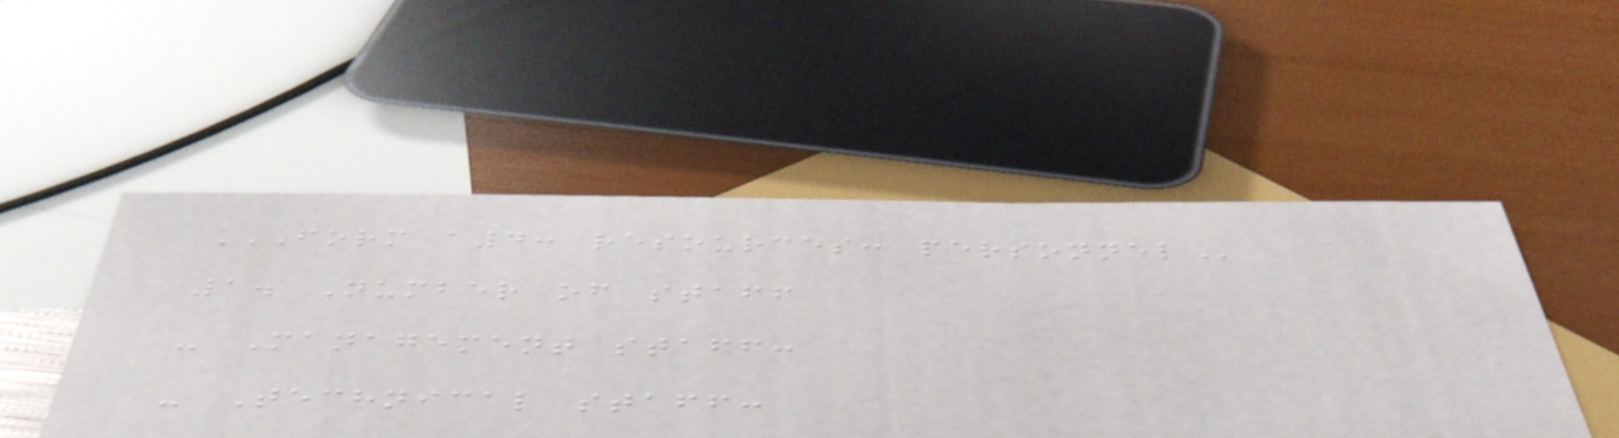FORM A4: RESOURCES: PERSONNEL
1. Number of staff
- Management staff:
- Technical staff:
